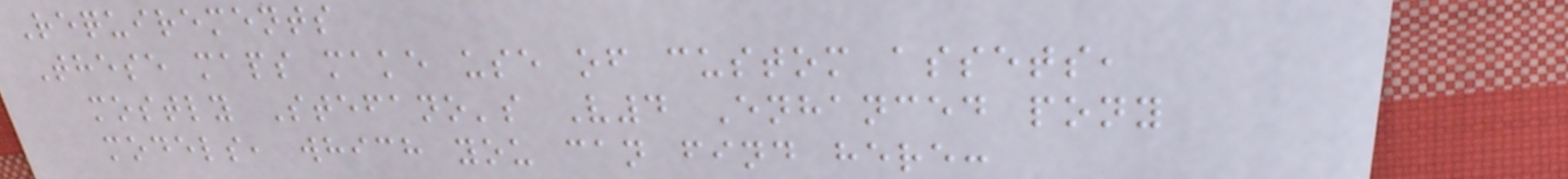Requirements
These maps make use of custom assets,
mostly Stefano's V4 Enhanced pony
models, which you can find here:
